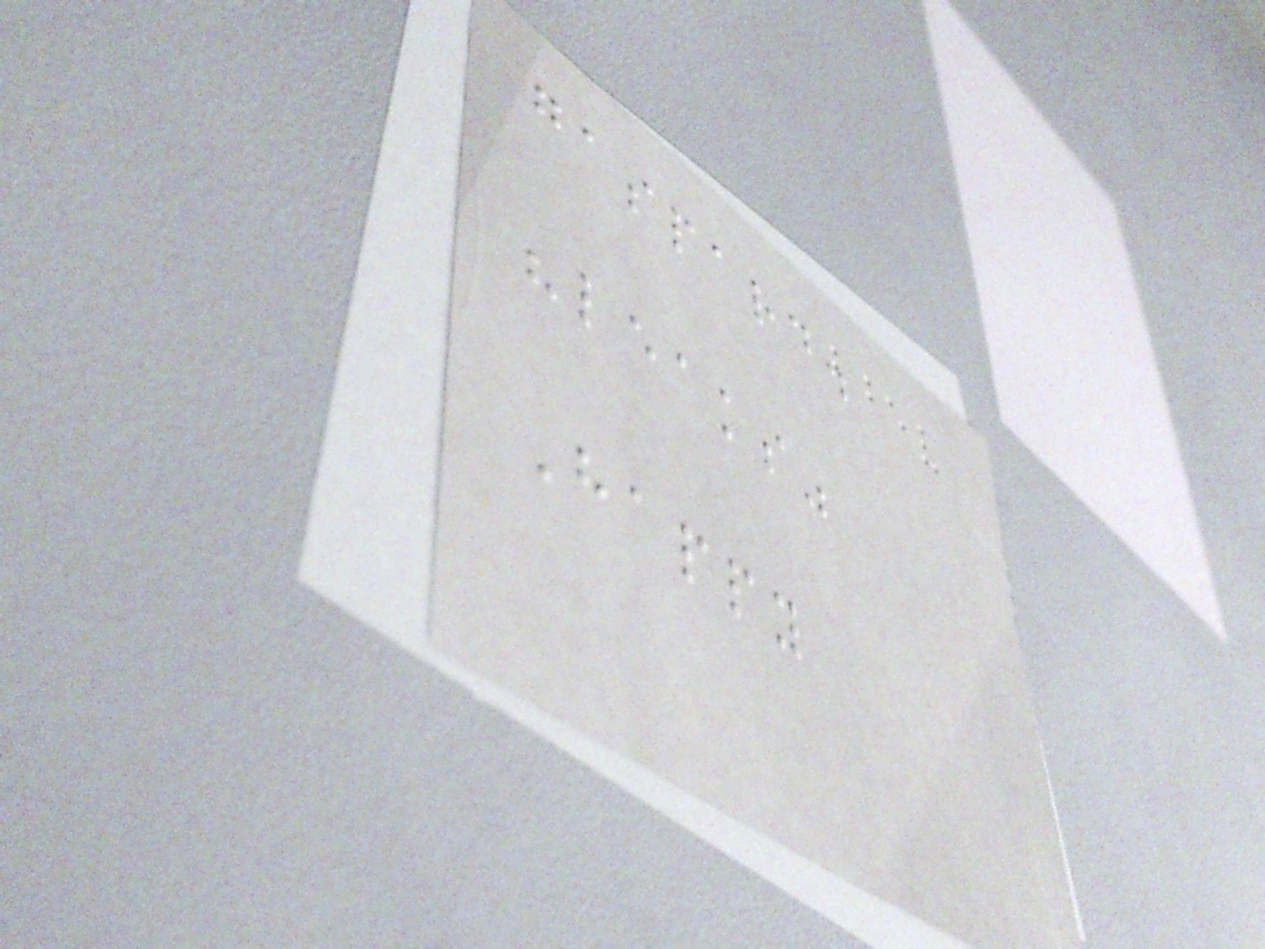gaspard.
"leaks"
Happy
